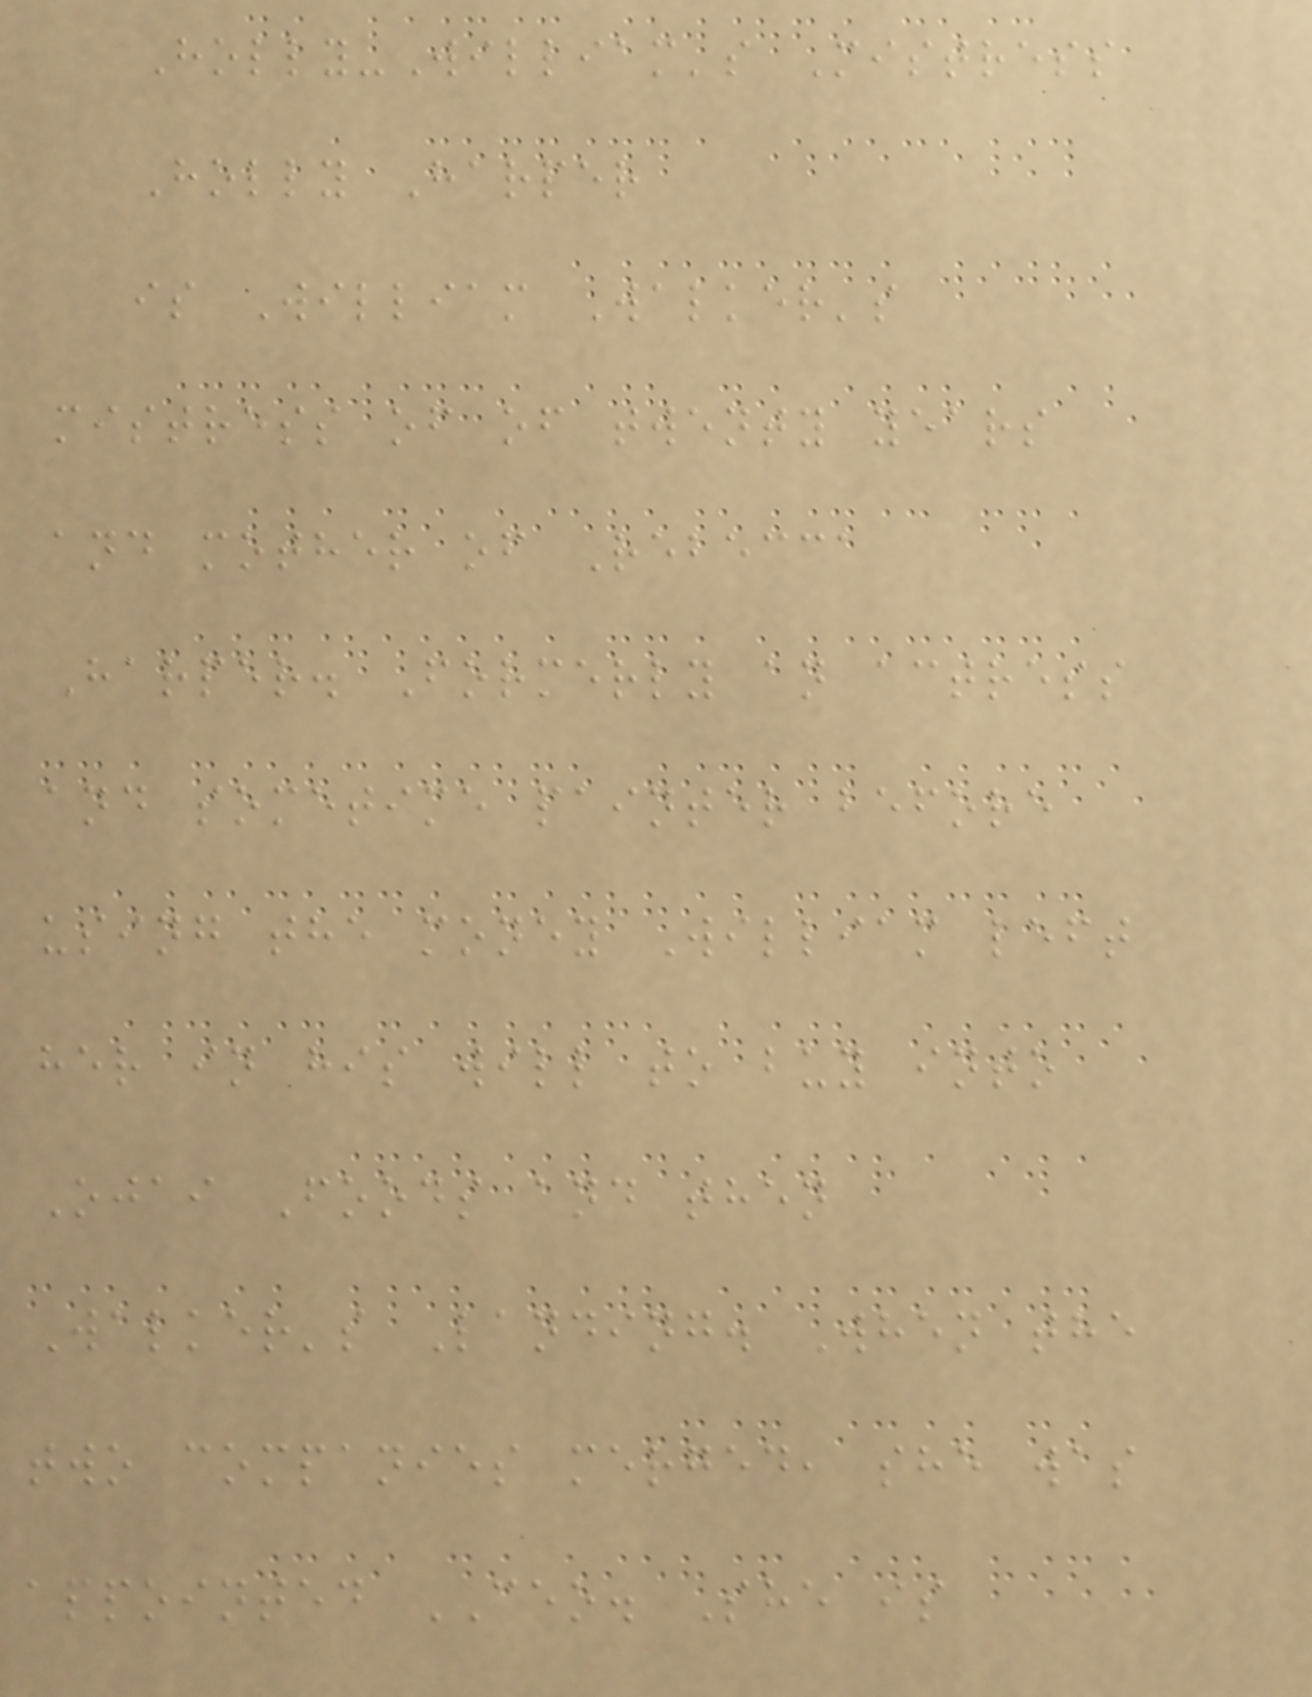Holly-William's Mistress
Holly Harper
is William Walker's
mistress of of twenty years
and mother of Rebecca
Harper. Formerly an actress
and sometime painter before
using the money William left
her in his will to buy into
Ojai Foods and then
Walker's Landing. When the
two companies merged, she was
appointed CEO. She is
